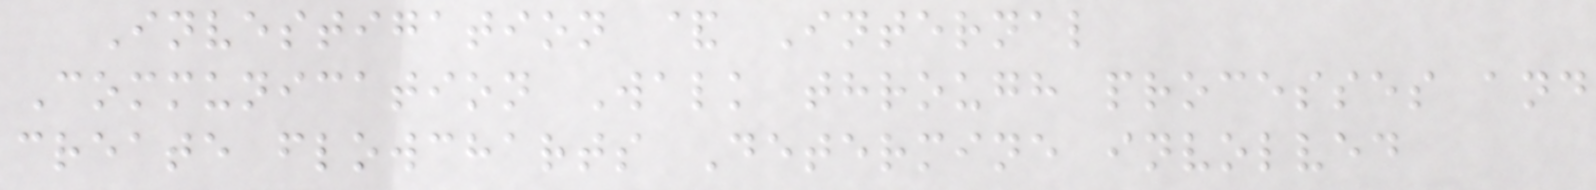Investigation & Internal
Communication Walk through processes and
create flowcharts Determine involved
